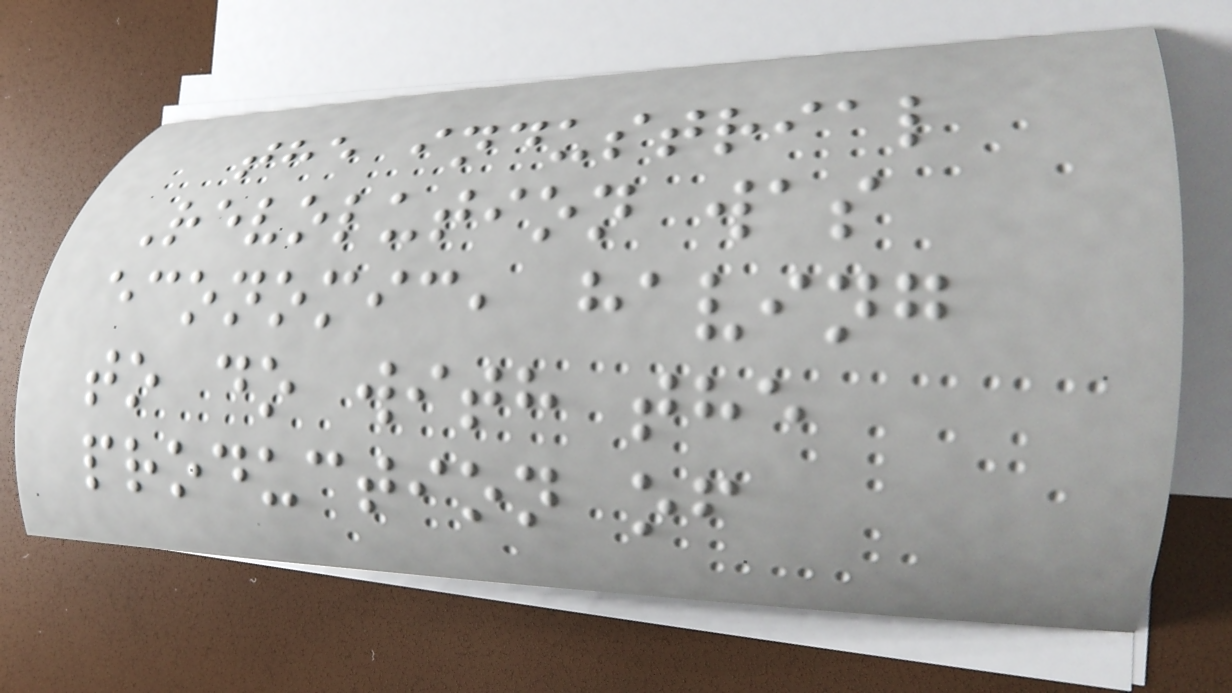the industrial
Revolution was
economic, having
to do with the
production of
